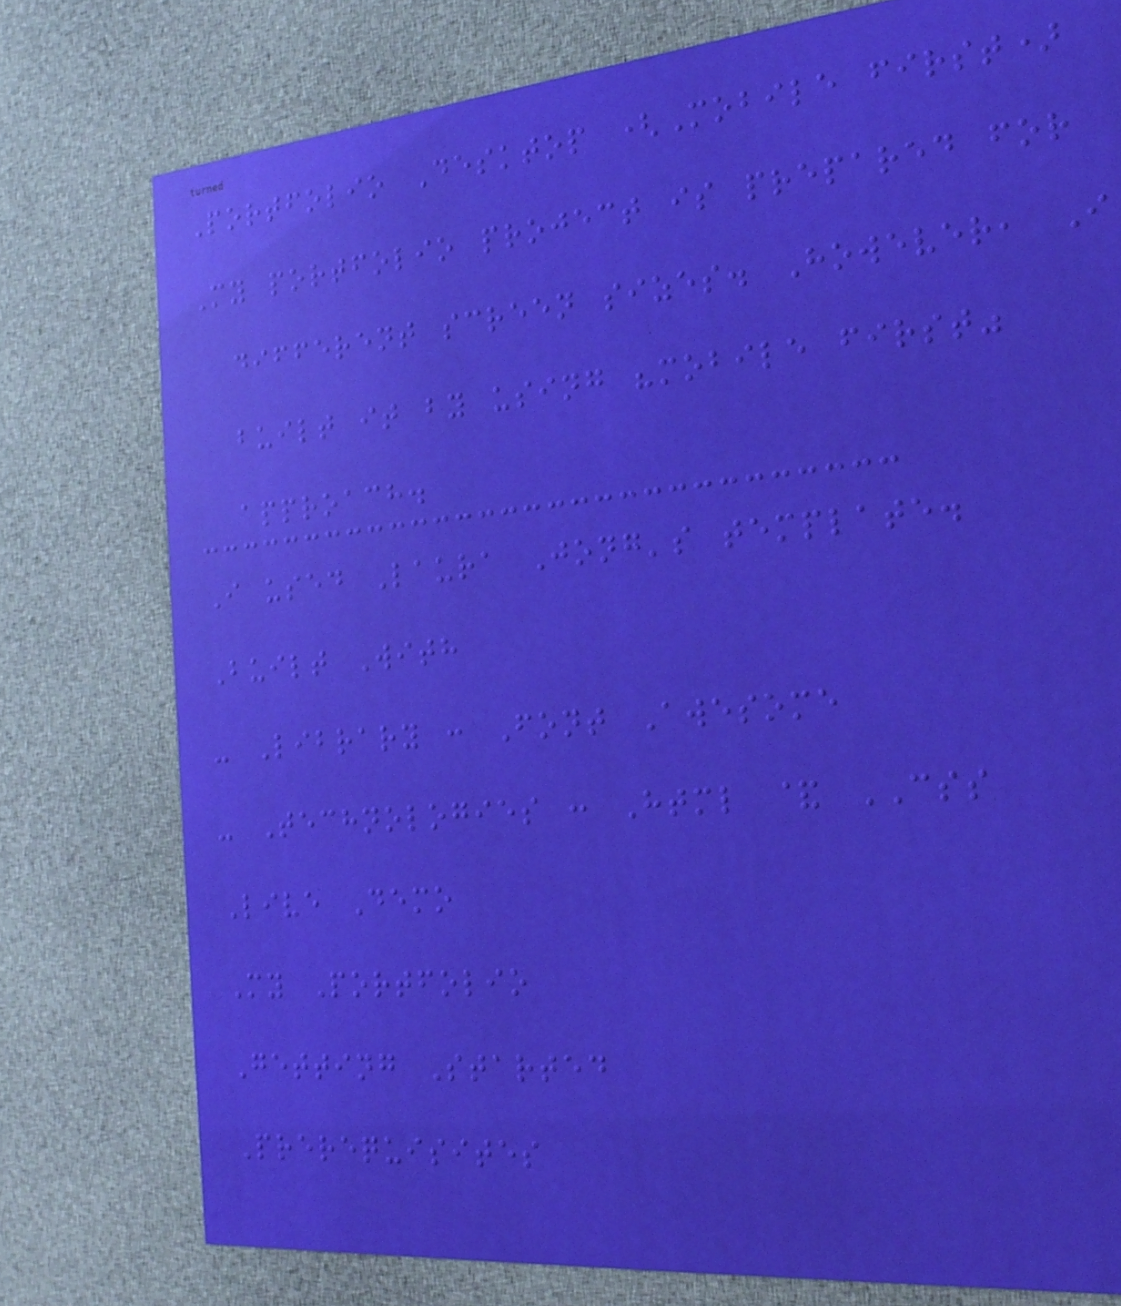Portfolio Desktop (Mobile first)
My portfolio project is prepared for
different screen sizes. However, I
built it by using "mobile first"
approach.
I used Laura Jong's template.
Built With
- Library : Font Awesome
- Technologies : Html & CSS
Live Demo
My Portfolio
Getting Started
Prerequisites
